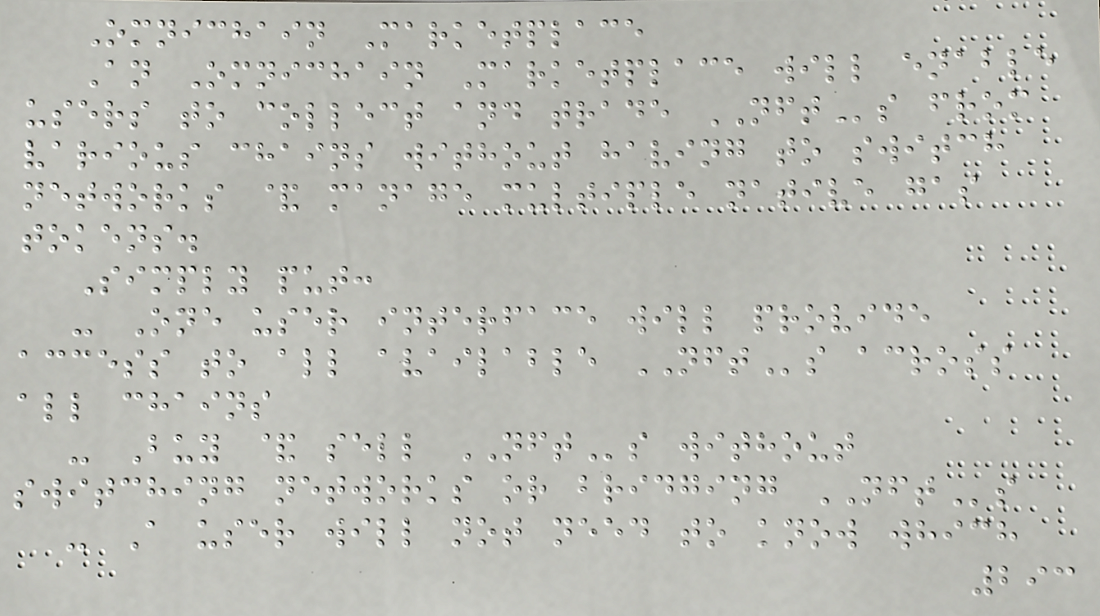Omnichain Marketplace
An Omnichain Marketplace will enable
users to collect and trade NFTs from
various chains without having to switch
networks & manage multiple native gas
tokens.
Simply put:
- One user interface will provide
access to all available NFTs across
all chains
- Buy & sell NFTs without
switching networks or bridging NFTs
- A user will not need to know which
293
